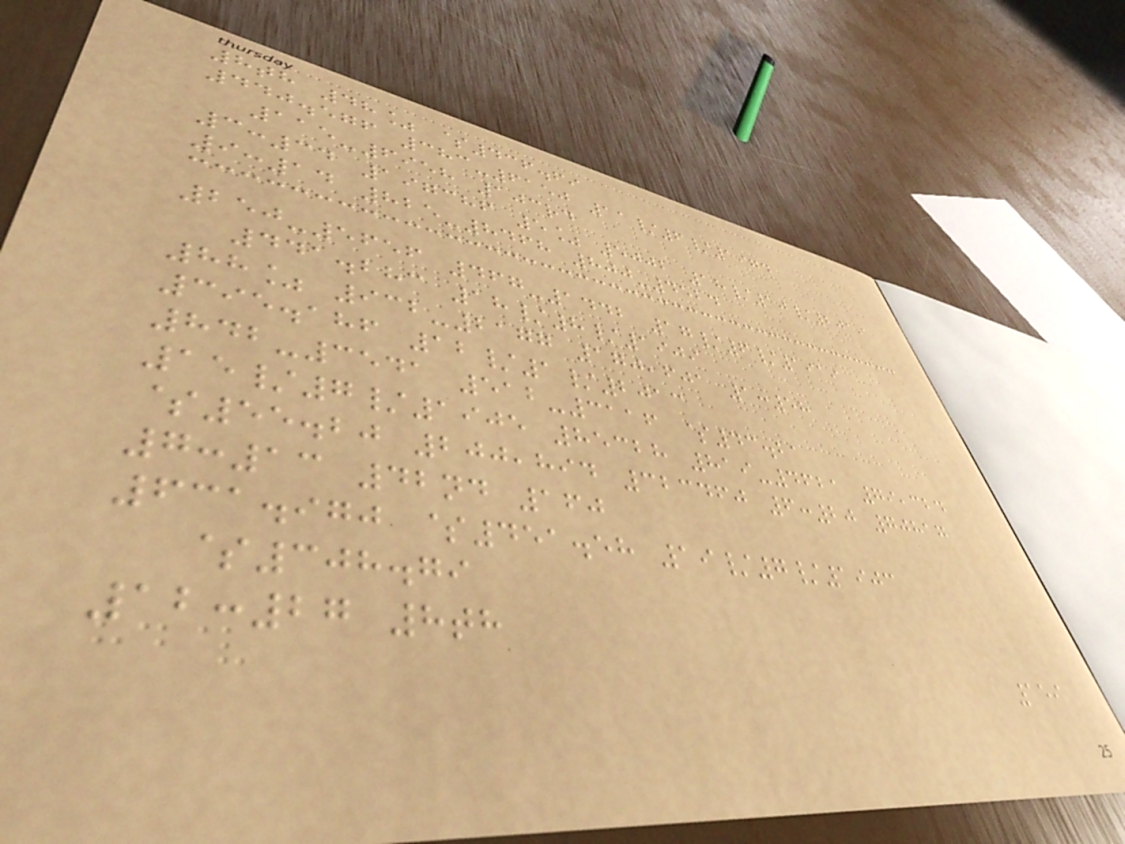8th 48% $436.69
440.576 383-6150 11/6/1974
115-6958 103rd
3:34 197386 5% 5002 18/10/2019
9:14 825-8468 800-4524
250-5656 467-1442 17/6/1919
441.283 18/8/1909
88% 932-2177 170,601 1:58
395.186 12/1/2013
842-3541 512-3116 $43.21
15/7/1905 85328 819-4621 79,324
$55.20 200,894 323460 6:20 70817
7:13 42nd 160
631.970 $451.58 19/7/1903
$308.79
12:27 8th
159
